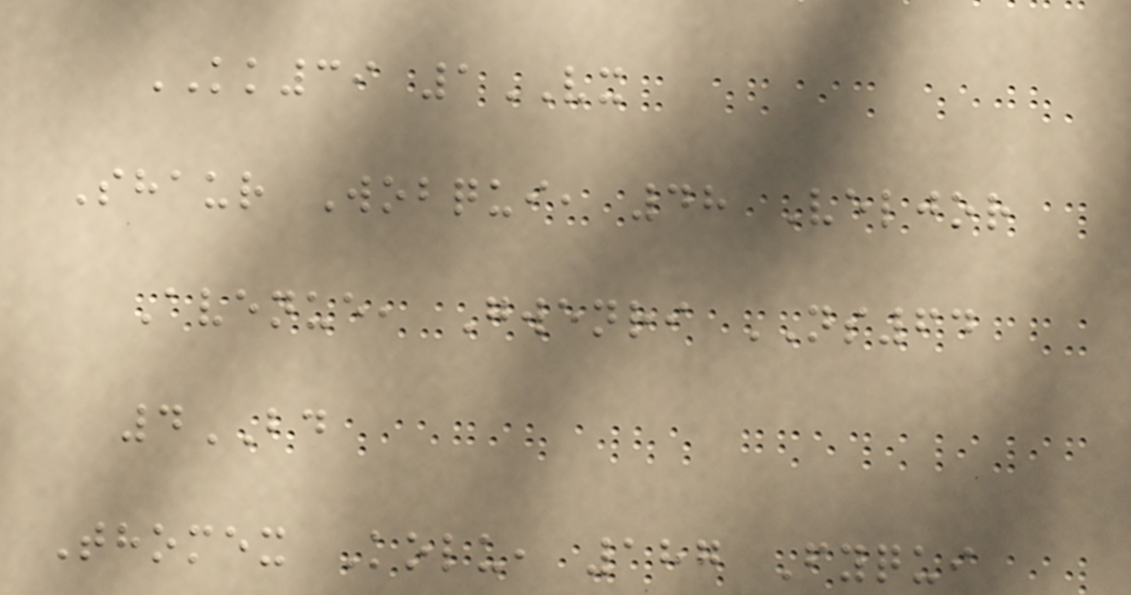KK39 1VX
Shaur Wobqui, 48 Veljor
Avenue, Gwenri NS64
4BD
Thomex Kolu, 187 Fyqui
